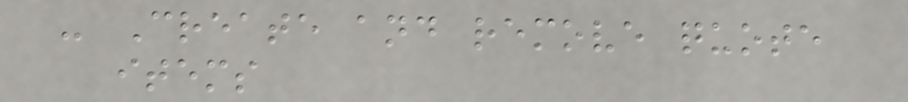- Create and remove quote
items
